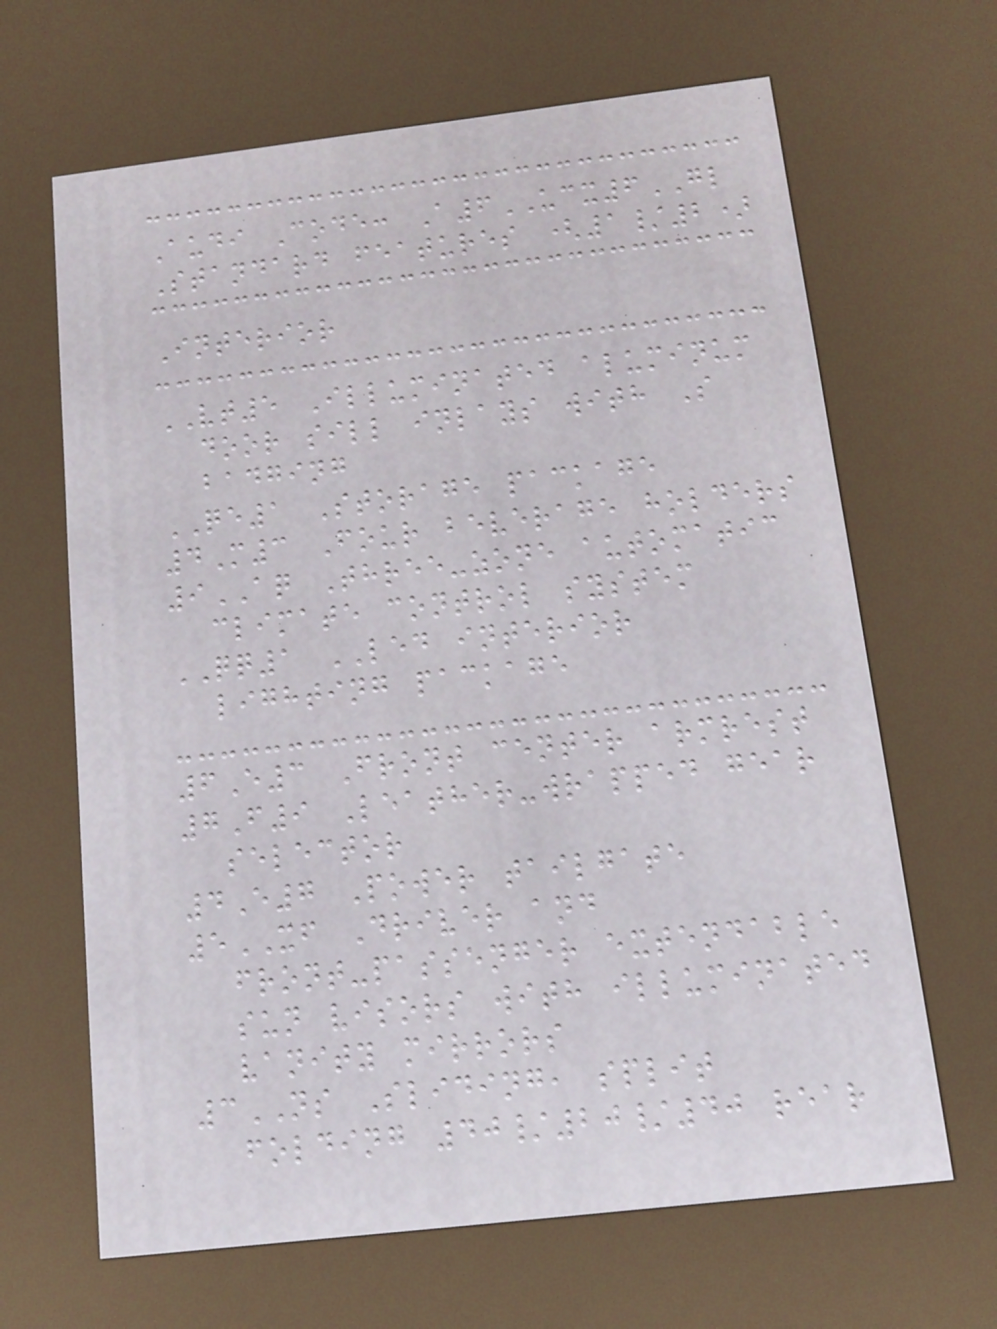Audi Code: A6UCX6GL
Standard features (1/2)
Interior
VT5 Illuminated aluminum
door sill inlays with S
badging
QE1 Storage package
4M3 Four beverage holders
9AQ Three-zone automatic
climate control system
QQ1 LED interior
lighting package
6E3 Front center armrest
7F9 Leather-wrapped gear
selector
4E7 Power tailgate
5XF Driver and
front-passenger extendable
sun visors with illuminated
vanity mirrors
3NS Sliding, split
folding 40/20/40 rear
